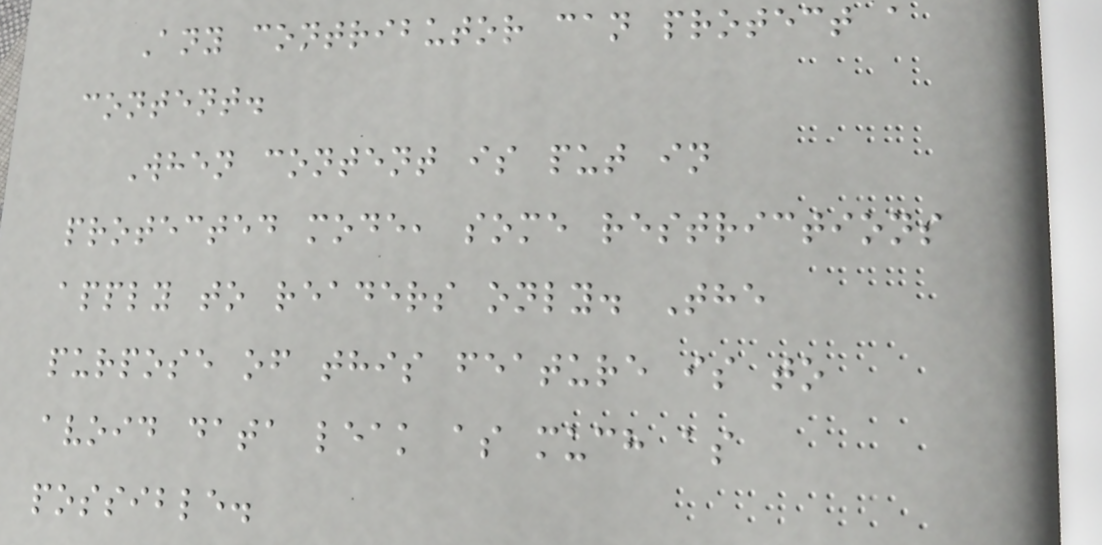Any contributor can protect a
content.
When content is put in
protected mode, some restrictions
apply to readers only. The
purpose of this feature is to
avoid data leak as much as
possible.
